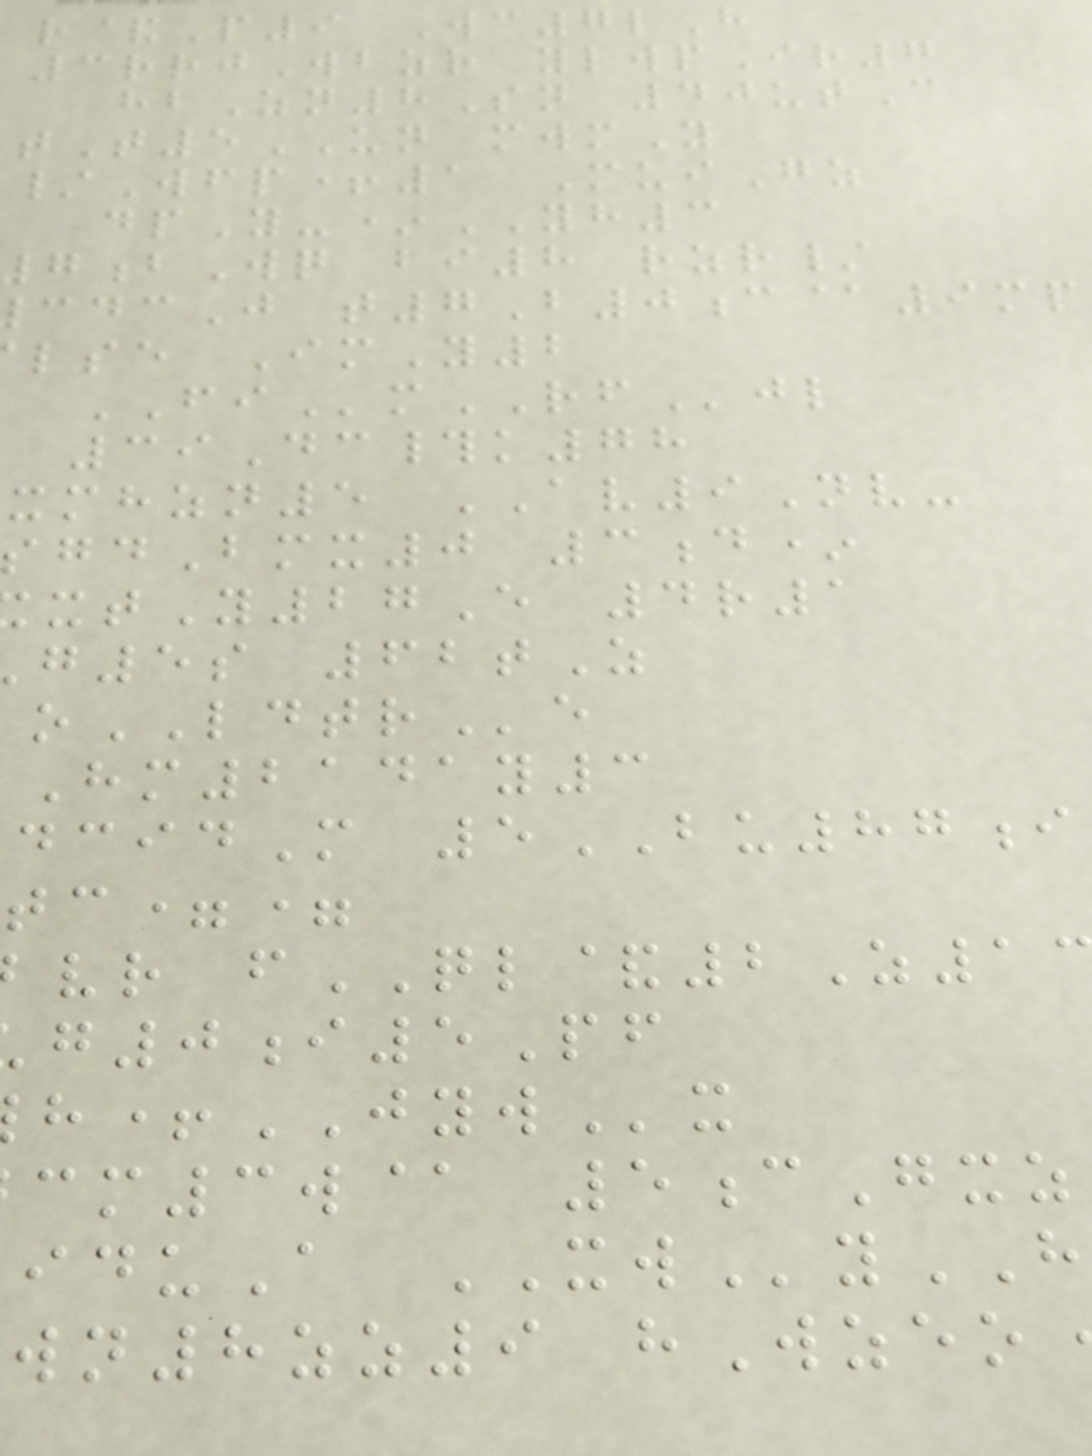r&P9 Wc7lH
3rrjWbzr ylwpIr7
hbZn8Sn 40utC
tT5UN mwmY
/Wfp+1 MuiGz
dpY-*YH3
bWq bi8 rzr/
J t7B0c@9mp
lse ImY2
FImRFjl
39Dc#k78
xmhzn5 AV9Nv-
gdBmx0 3d*
xtY27E 4r1
g5s 62tZ
oLDTRe
Hm2141y3
M 5BU87i
tc==
vr fQL&2Z1
g0i5Pf
+JYWx
m3w@ 5cGxz
uA XWy
wn8zz9 hWzeo
